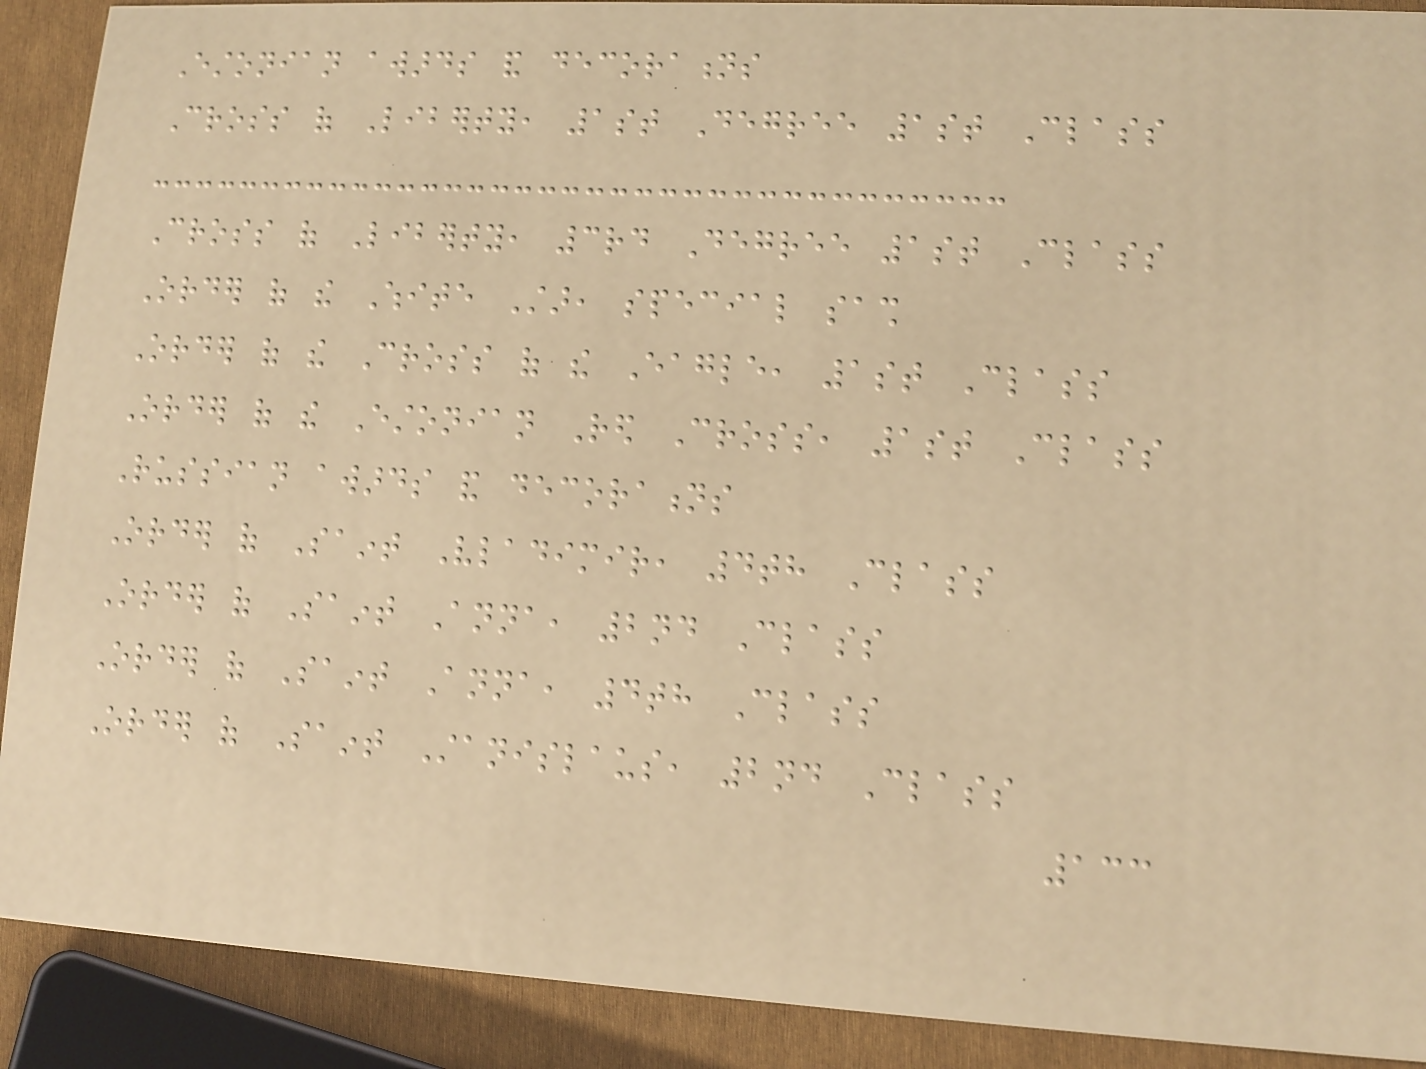Estonian awards and decorations
Cross of Liberty, 1st Degree 1st Class
Cross of Liberty, 3rd Degree 1st Class
Order of the White Star, special sash
Order of the Cross of the Eagle, 1st Class
Order of the Estonian Red Cross, 1st Class
Russian awards and decorations
Order of Saint Vladimir, 4th Class
Order of Saint Anna, 2nd Class
Order of Saint Anna, 4th Class
Order of Saint Stanislaus, 2nd Class
133
